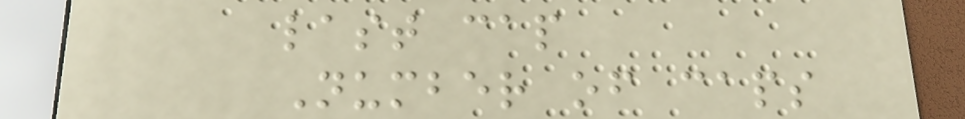last cap
Number of caps
